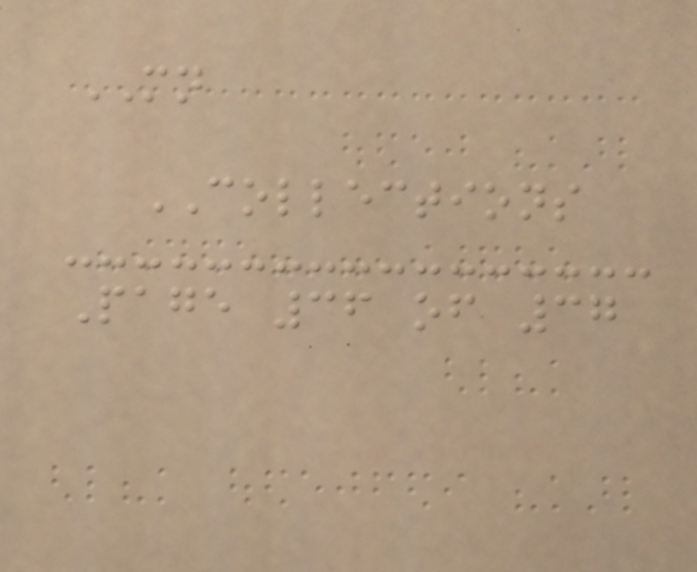MN
COLLECTIONS
Page 36 of 37
